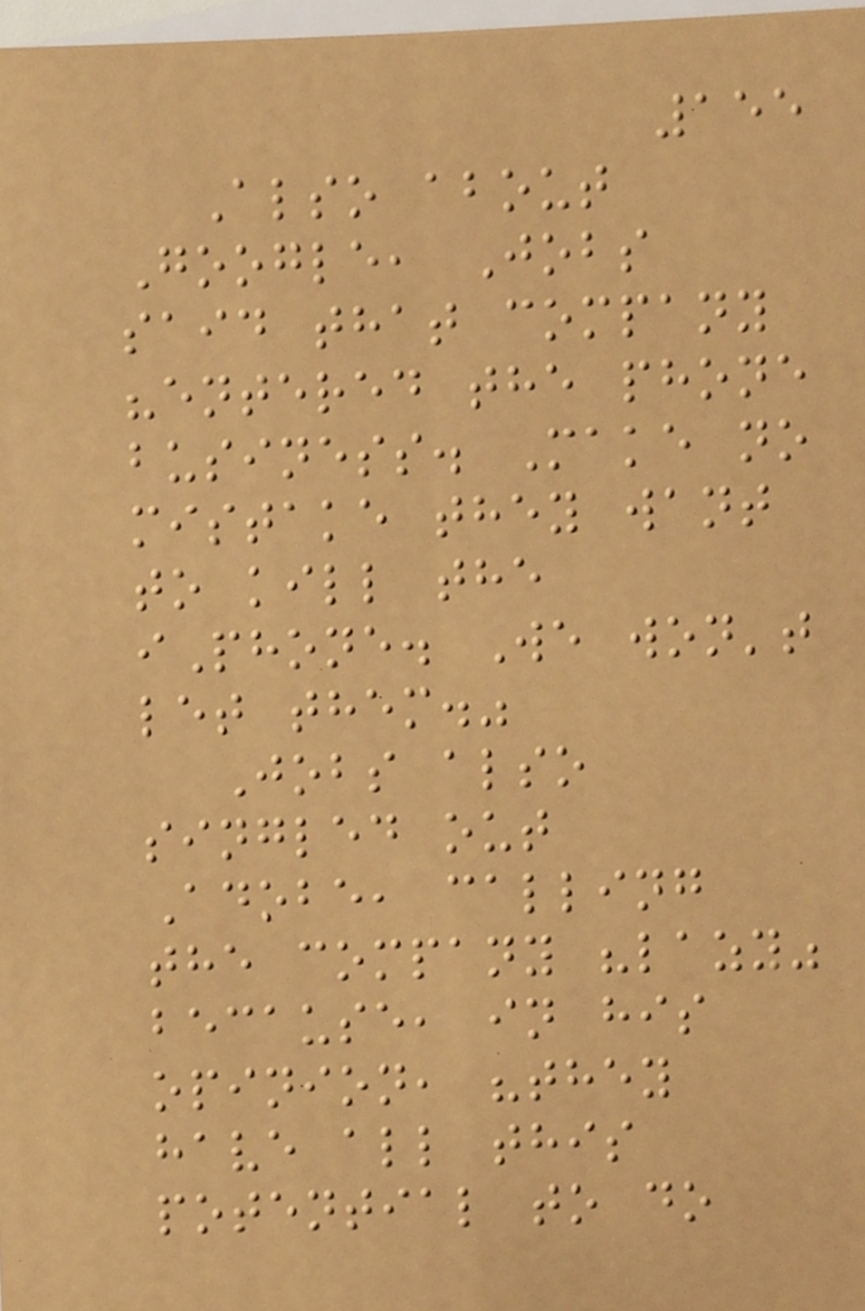155
Also about
Google, Jobs
said that company
"entered the phone
business. Make no
mistake they want
to kill the
iPhone. We won't
let them."
Jobs also
singled out
Adobe, calling
the company "lazy"
because, in his
opinion, "they
have all this
potential to do
